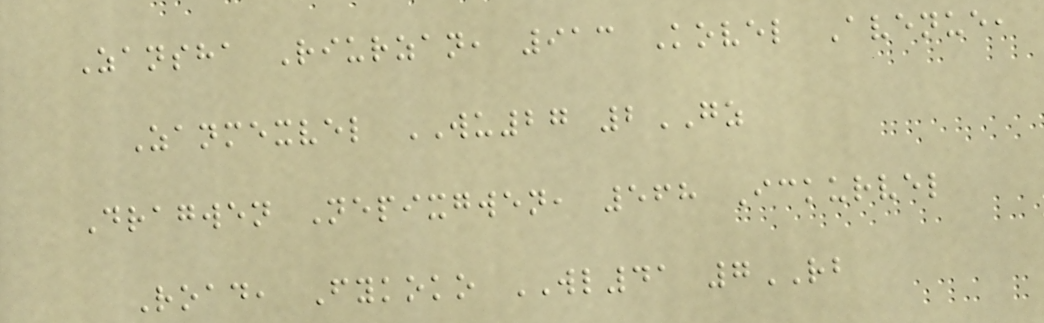Zansha Riurzan, 913 Kovel Avenue,
Zanmexvel WU27 2GZ
Dragwen Nepixgwen, 568 Ickurvel
Road, Fykoko WL41 7RB
